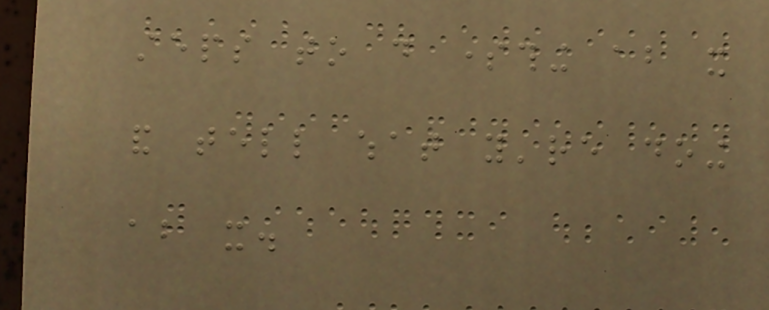steps to do something about it
and tell what you're doing
about it.
